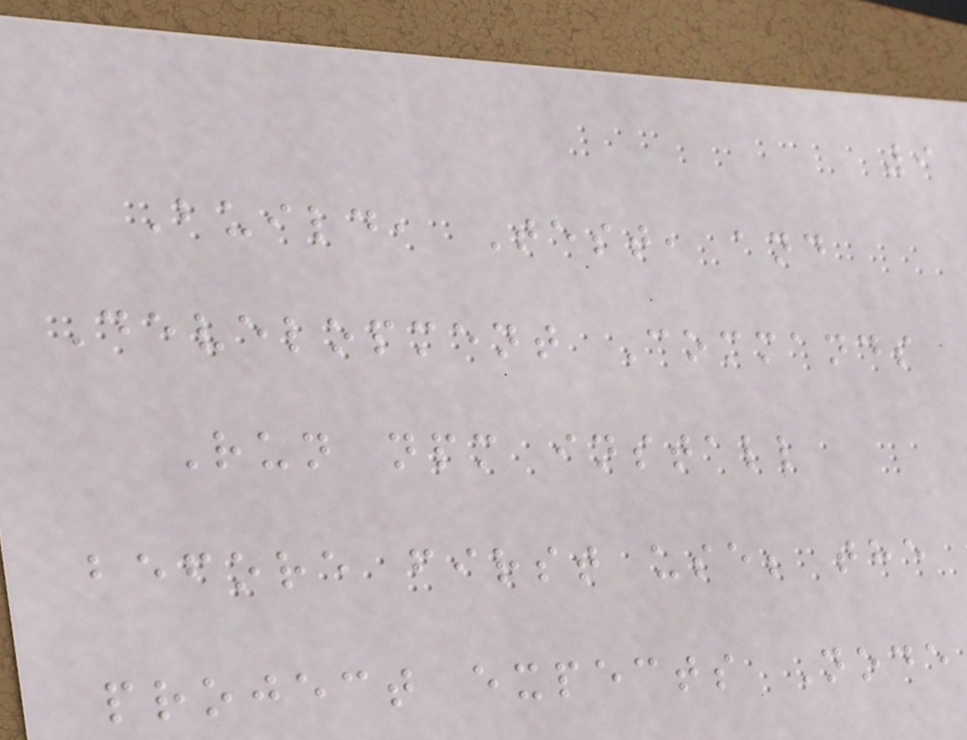9
Build, Test, and
Development Commands
Run npm install
before first use; the
project expects Node
